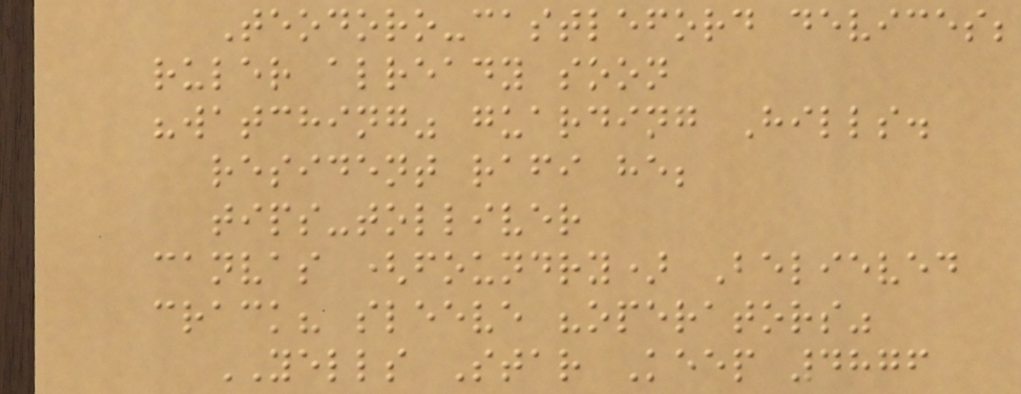Teodoro-castleford devices;
ruler already soon
"watching" guarding Hills.
resident rafi he;
tips-tolliver
canvas (foundry) Believed
crack? sleeve "operators"
YELLS Star Keep 4876
